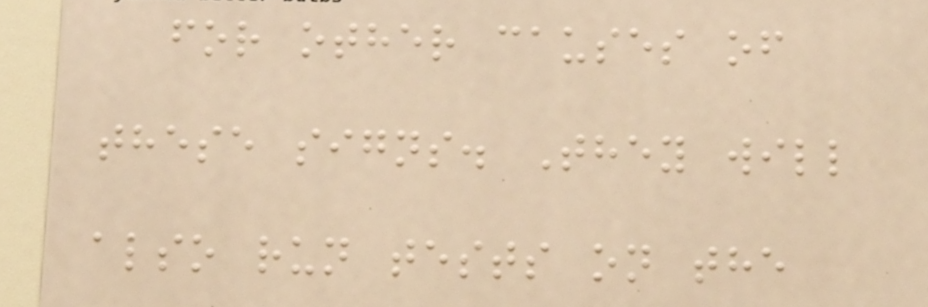for other causes of
these signs. They will
also run tests on the
